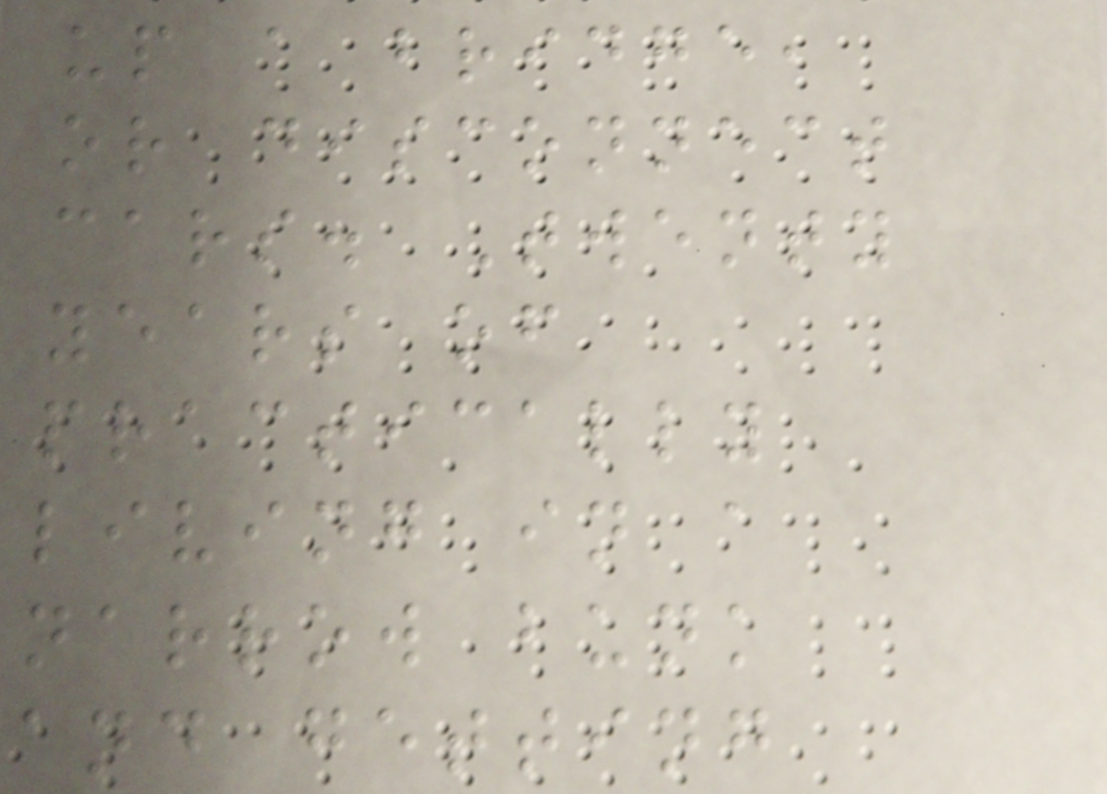up a bridge,
or disconnect
cars. Twenty
years of
practically
living in a
narrow bunk
and getting
